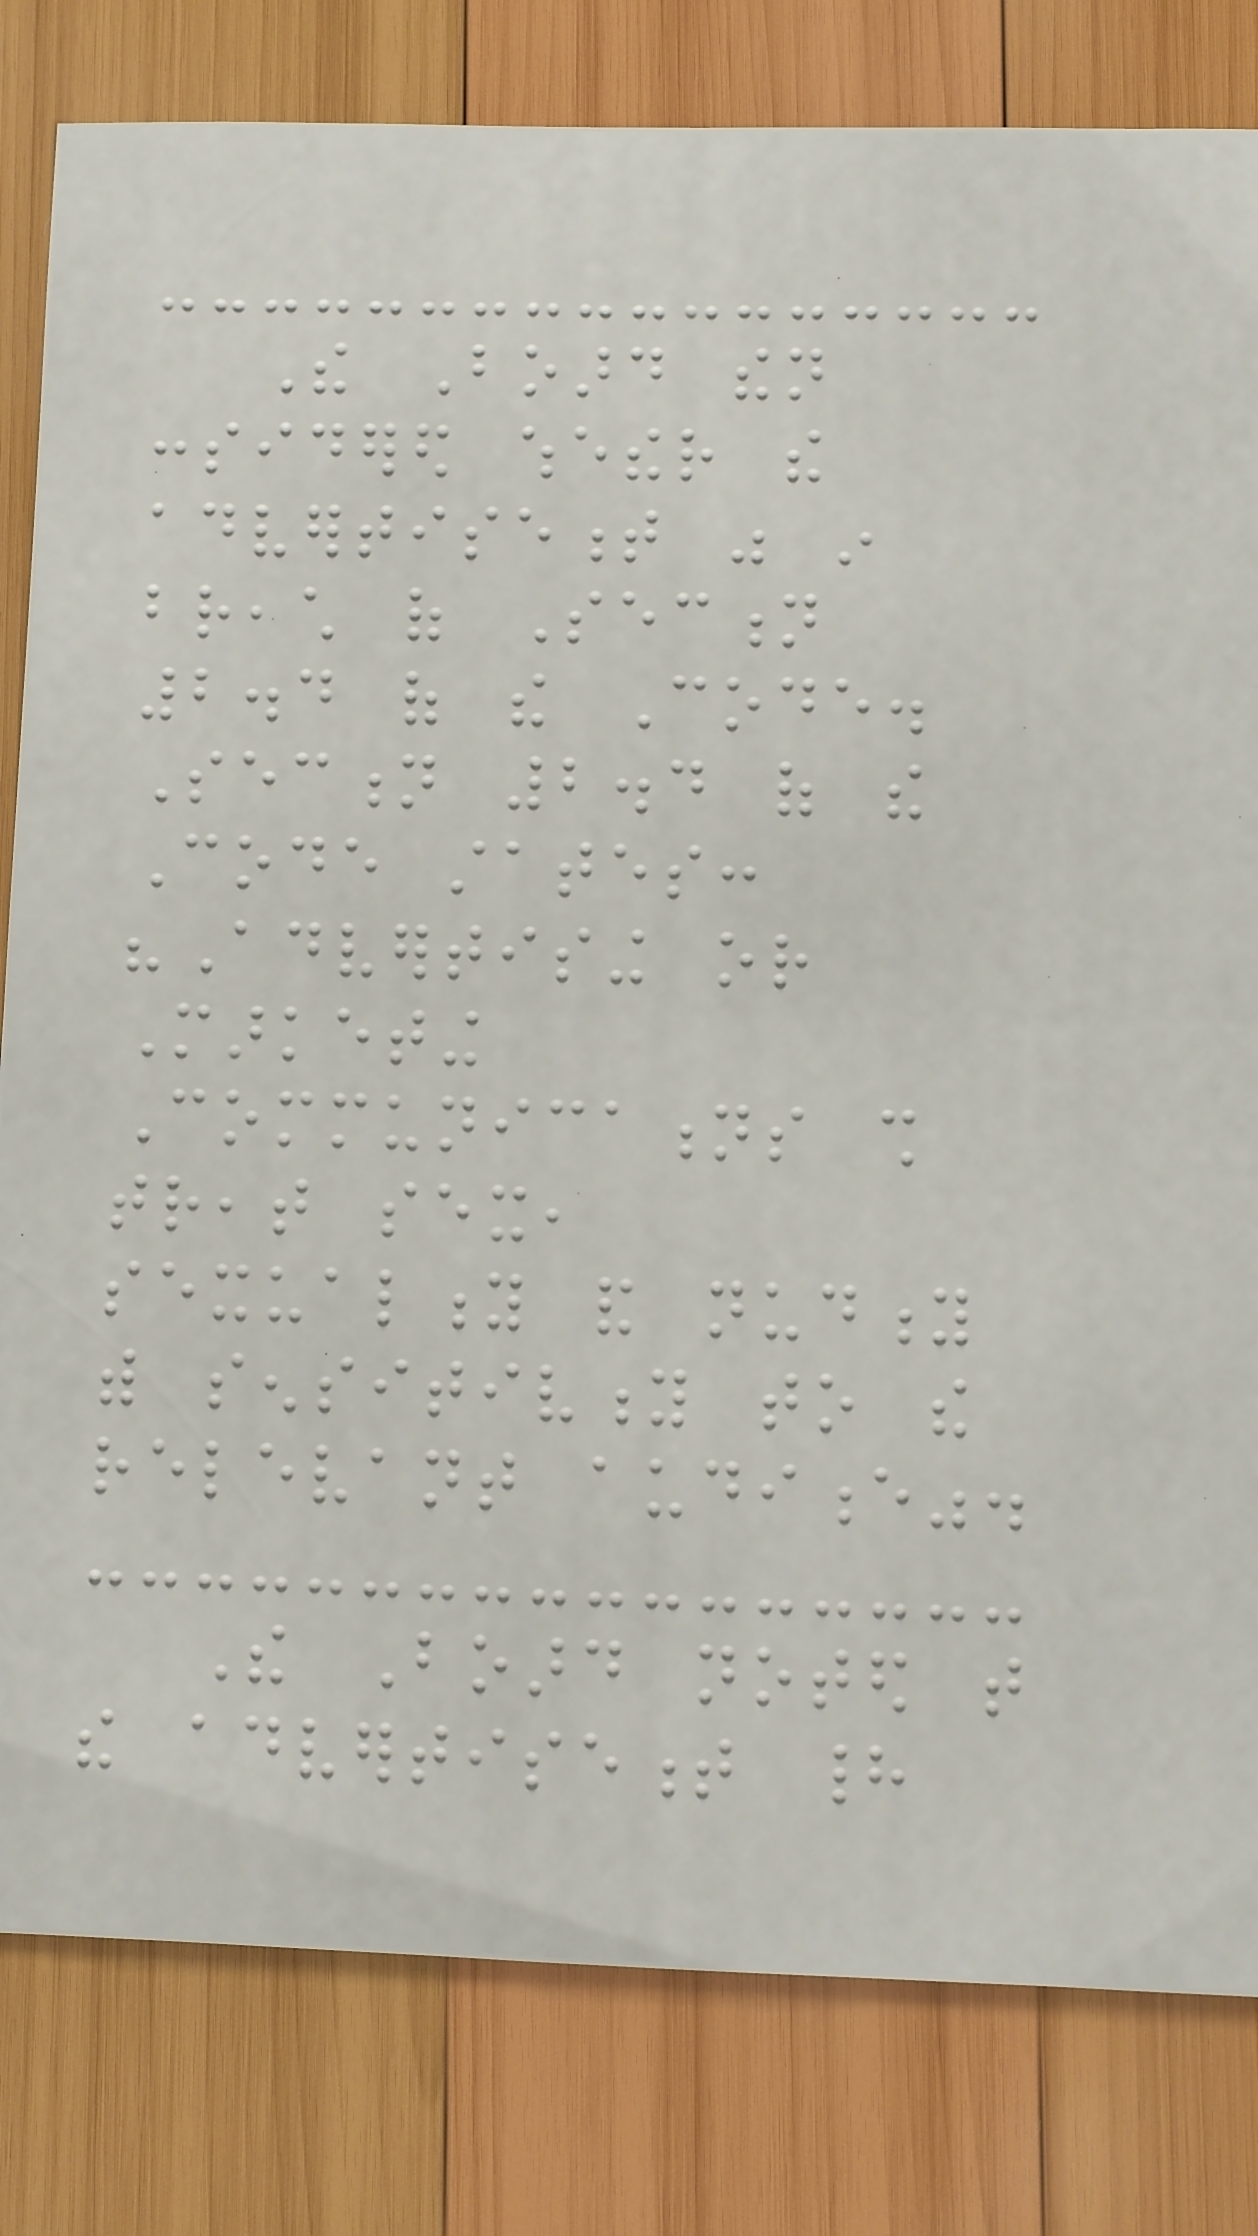The Board then
considered whether the
advertisement was in
breach of Section
2.4 of the Code.
Section 2.4 of the
Code states:
"Advertising or
Marketing
Communications shall
treat sex,
sexuality and nudity
with sensitivity to the
relevant audience".
The Board noted that
the advertisement had
